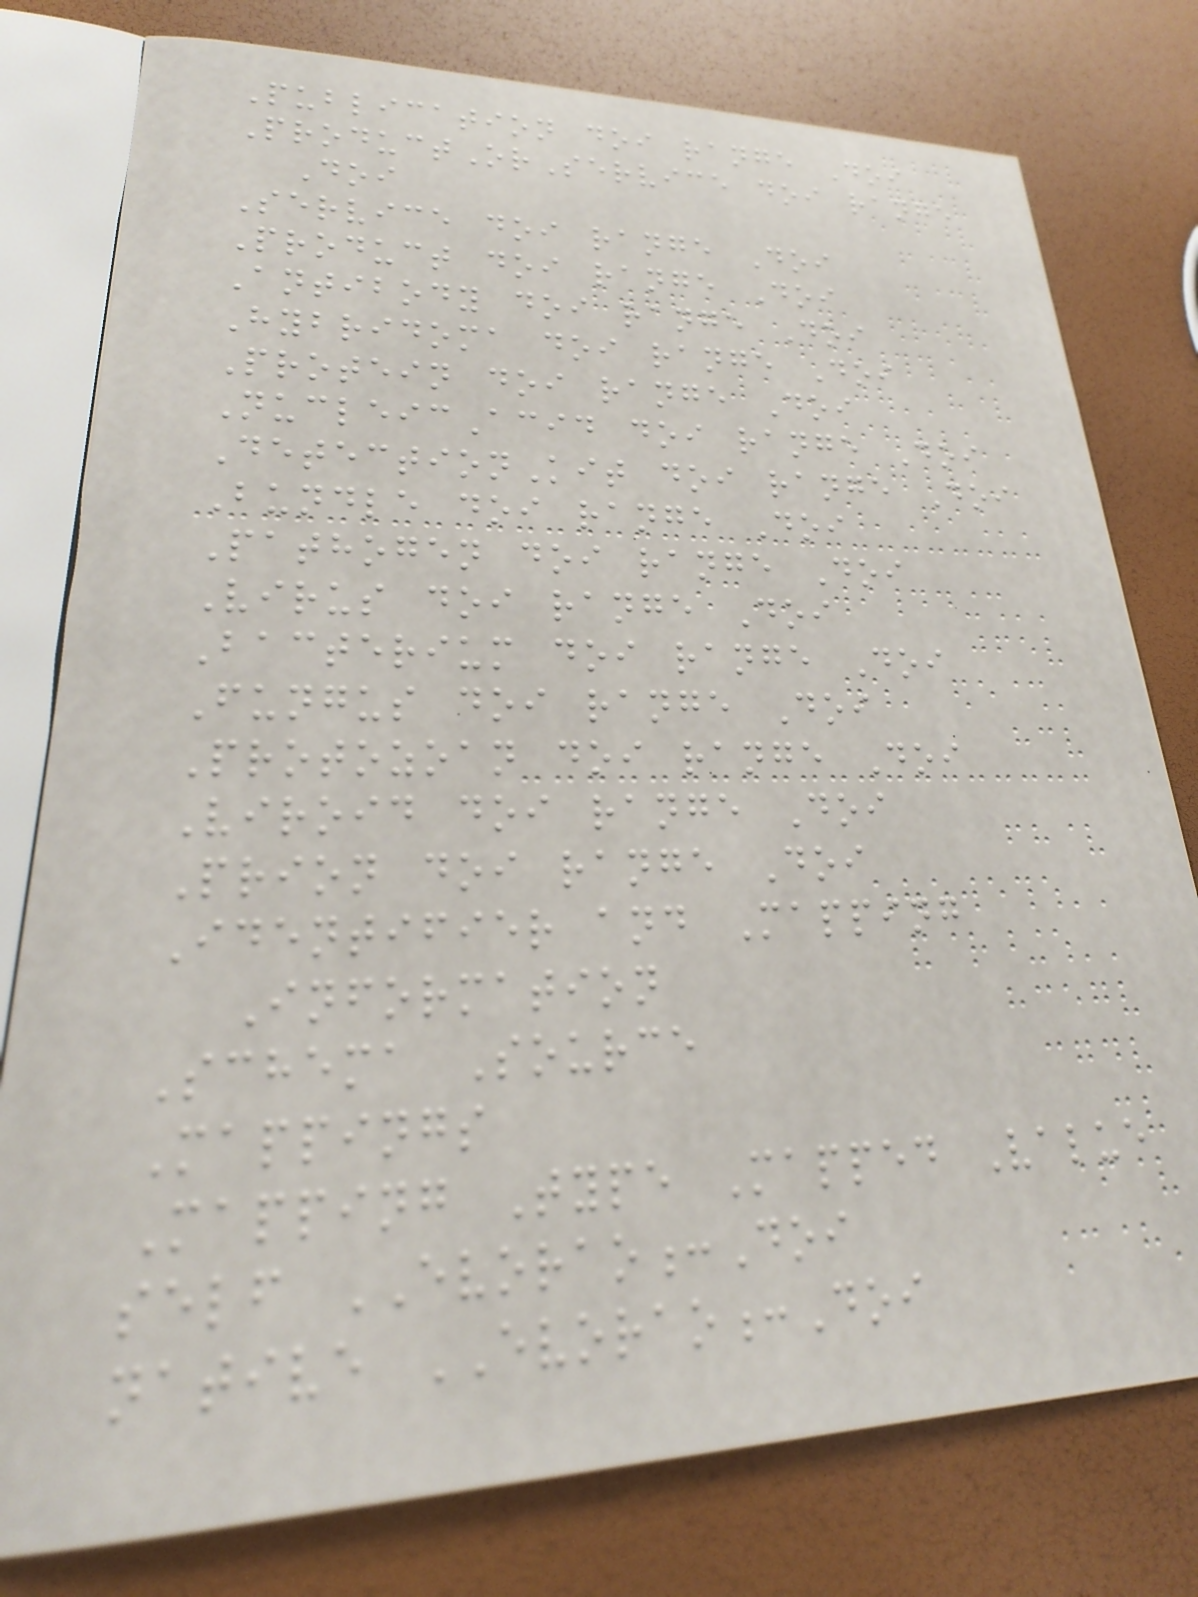Publication doi range Doi
ProductOrService doi range
Doi
Service doi range Doi
Product doi range Doi
Antibody doi range Doi
Hybridoma doi range Doi
Protein doi range Doi
NucleicAcid doi range Doi
DetectionKit doi range Doi
Bundle doi range Doi
Pathogen doi range Doi
Virus doi range Doi
Bacterium doi range Doi
Fungus doi range Doi
Protozoan doi range Doi
Viroid doi range Doi
Prion doi range Doi
Identifier and Mapping
Information
Schema Source
Mappings
Mapping Type Mapped Value
self EVORAO:Doi
native EVORAO:Doi
